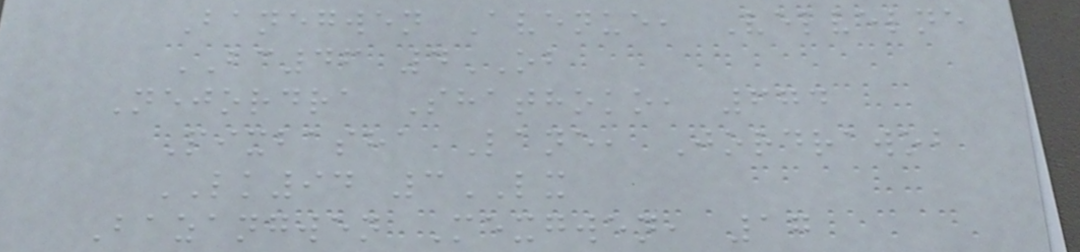Banegwen Avenue, Velvelne
BC46 4OB
Nejordra Shathoko, 674
Pixbasha Lane, Jordrawob
LK94 3LX
Bazangwen Mexgwen, 17
